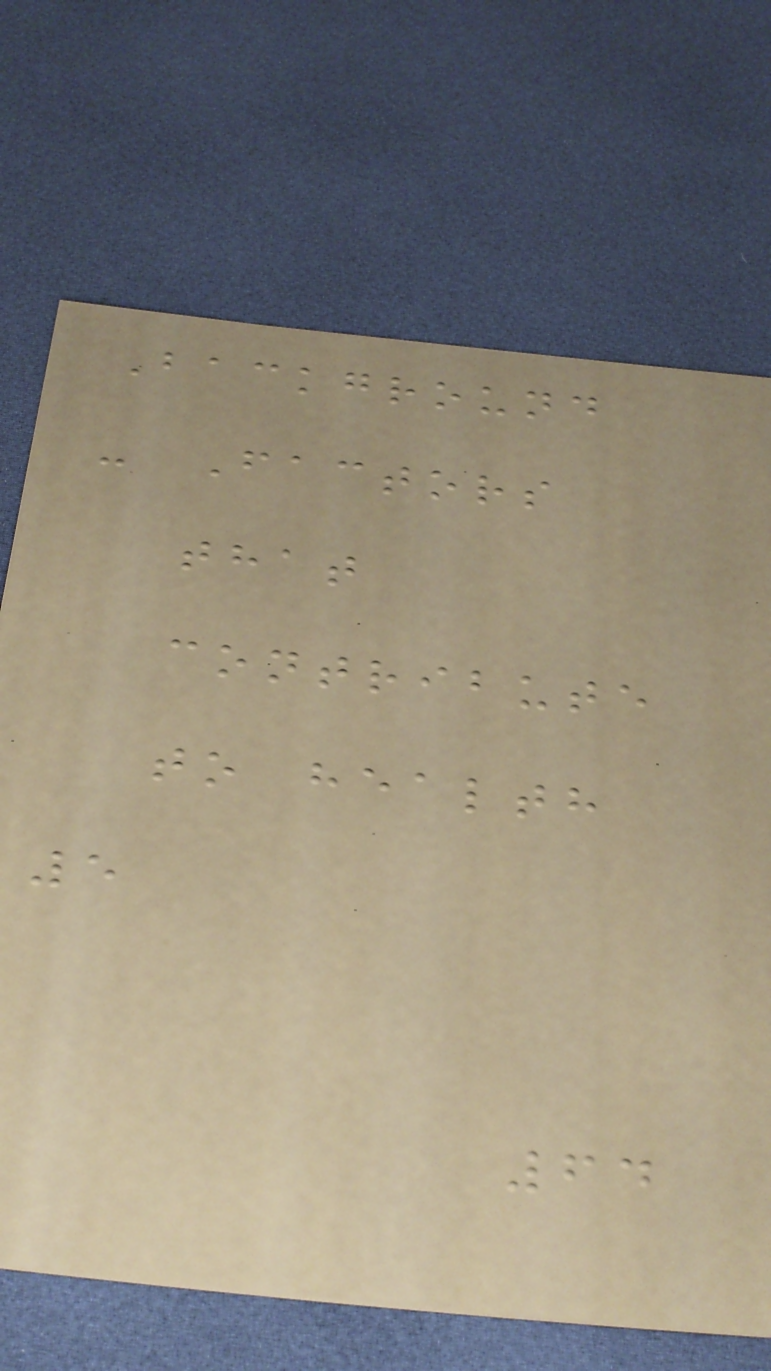Background
- Factors
that
contribute
to health
5
64
